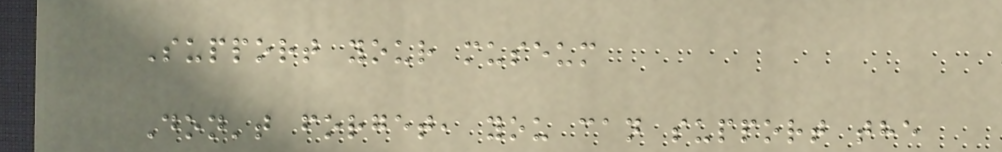Support your museum
Don't forget, you can support the
